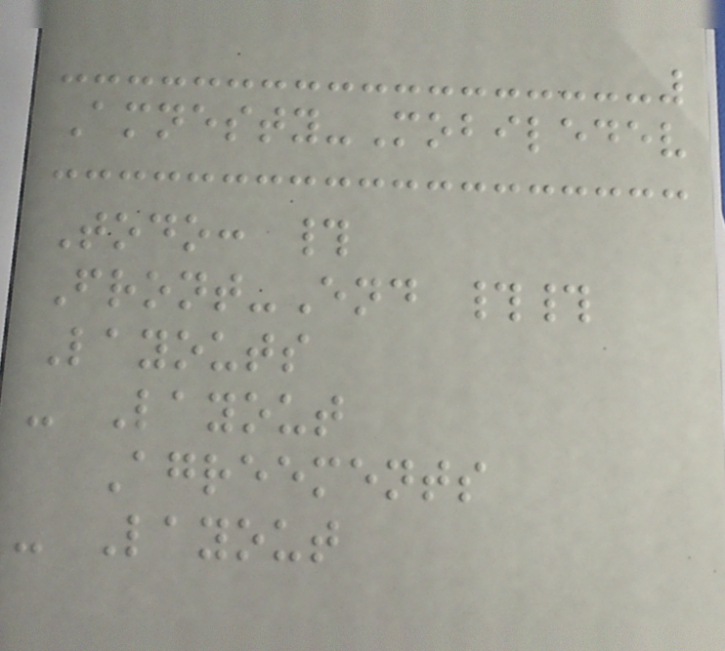Amnesty-Mobiledev
Todo: #
Front-End ##
Layouts
- Layout
Agreements
- Layout
